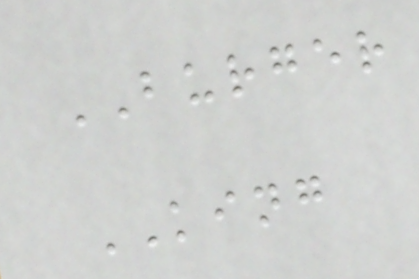BURGER
KING
